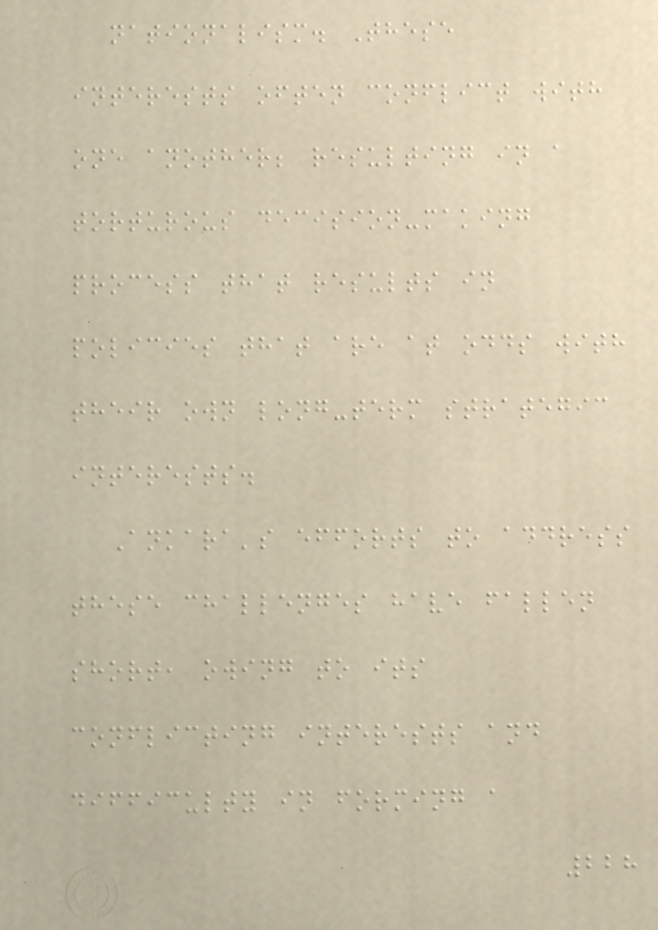nationalism. These
interests often conflict with
one another; resulting in a
torturous decision-making
process that results in
policies that are at odds with
their own long-term strategic
interests.
Ankara's efforts to address
these challenges have fallen
short, owing to its
conflicting interests and
difficulty in forming a
228
